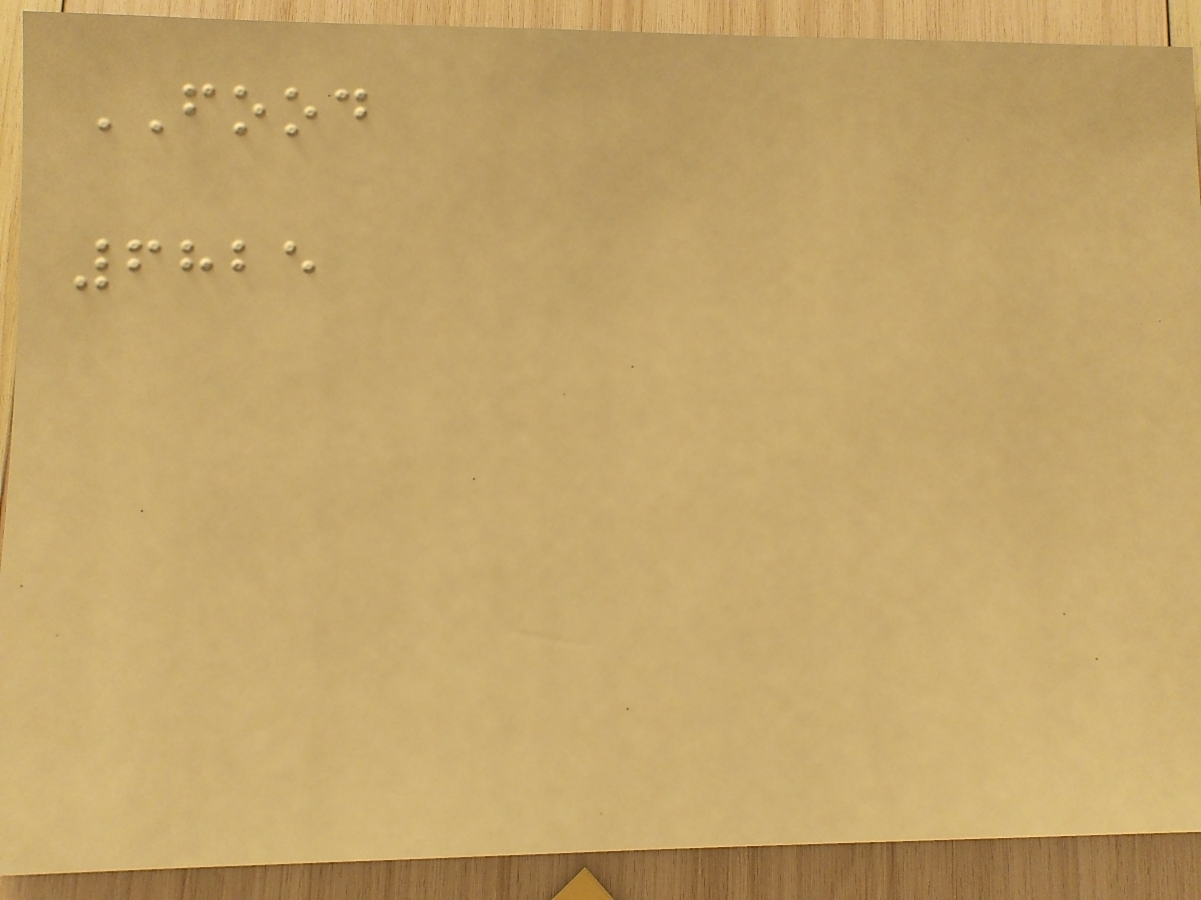FOOD
6825
